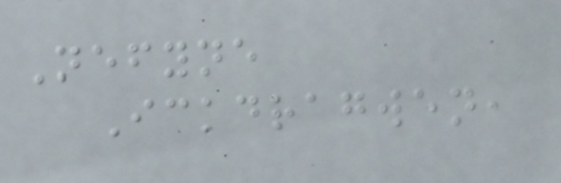Nefyne
Ickdragwen,
